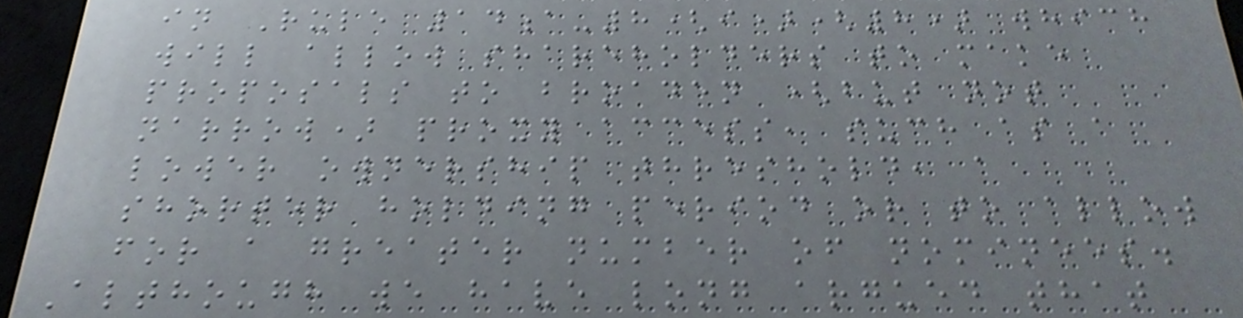in Rule 14a-8(i)(8) which
will allow shareholders to make
proposals to broaden (but not
narrow) proxy access, such as a
lower ownership threshold, a
shorter holding period or to allow
for a greater number of nominees.
Although we have long argued that
